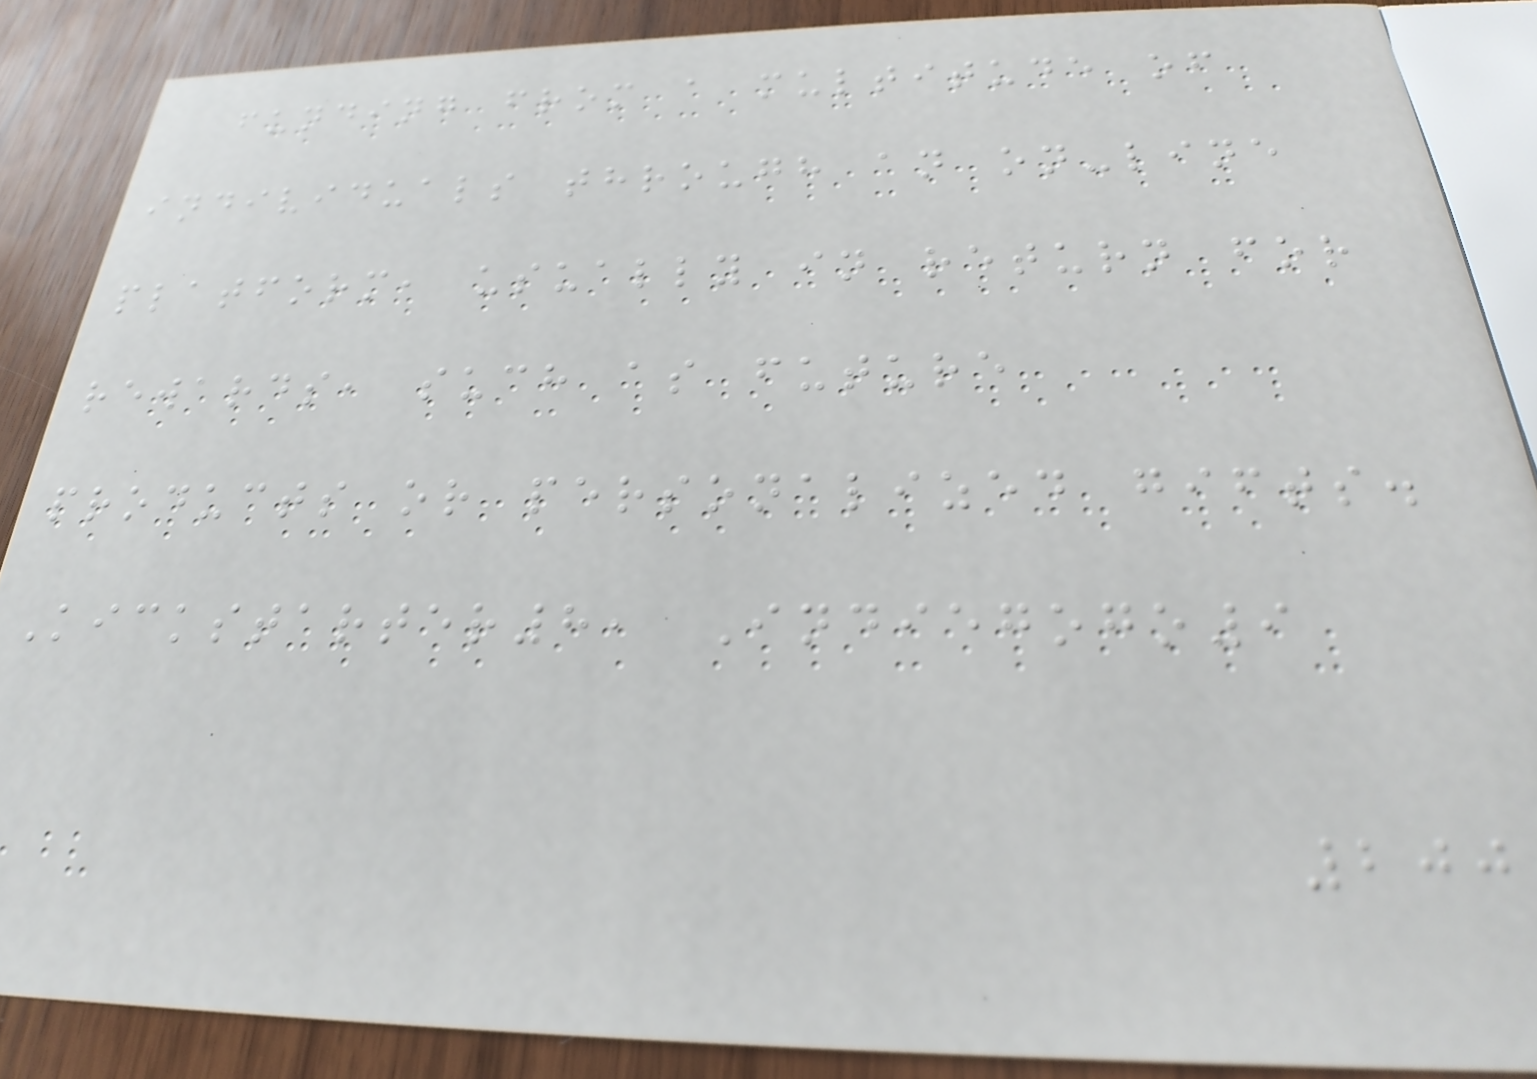funding from a multitude of
individuals through an on-line
platform, usually in return for
rewards, such as future
products or personalized gifts.
Kickstarter8, Indiegogo9
200
